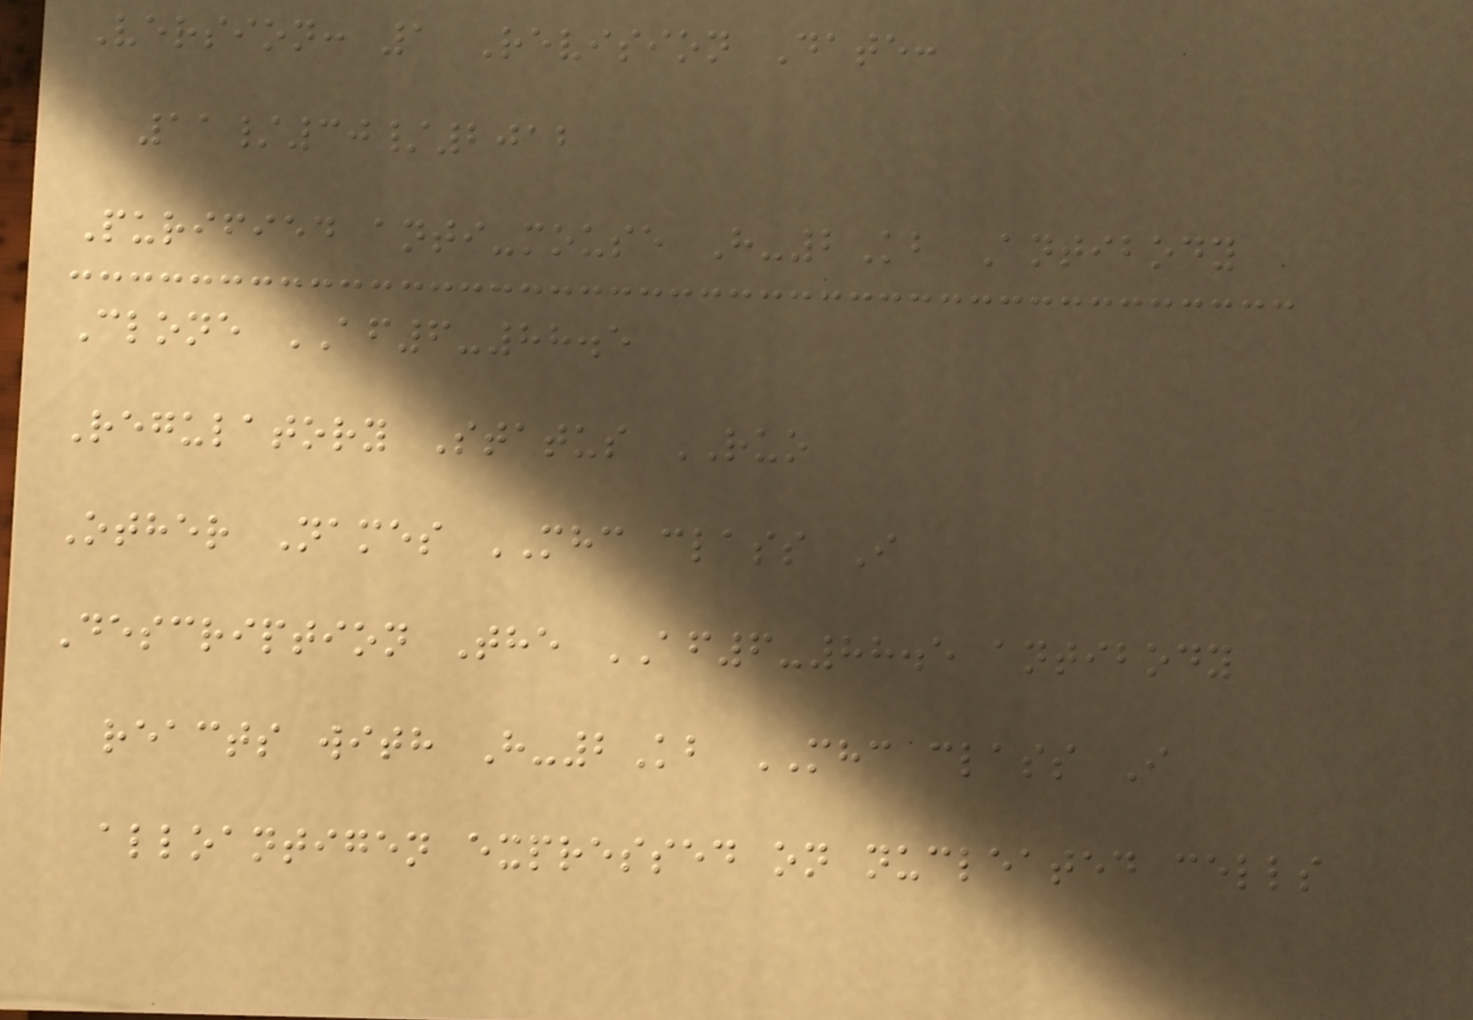Version: 1 Revision Date:
11/30/2012
Purified anti-mouse H-2Kb Antibody
Clone AF6-88.5
Regulatory Status RUO
Other Names MHC class I
Description The AF6-88.5 antibody
reacts with H-2Kb MHC class I
alloantigen expressed on nucleated cells
